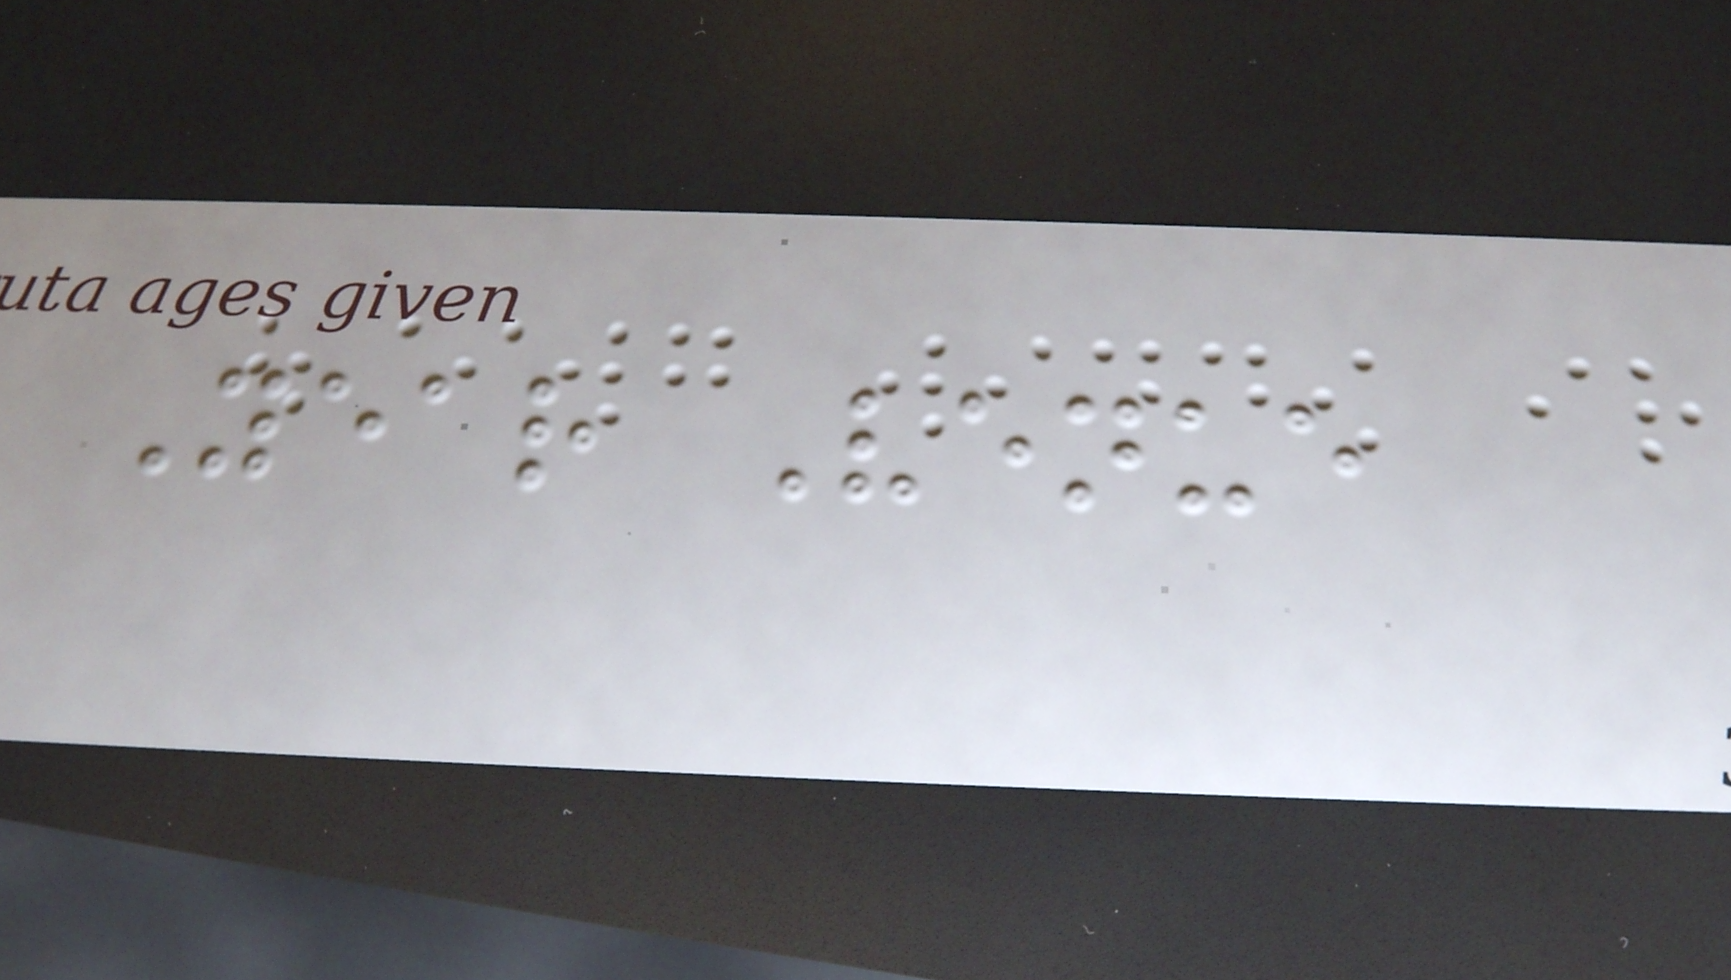Year Venue
